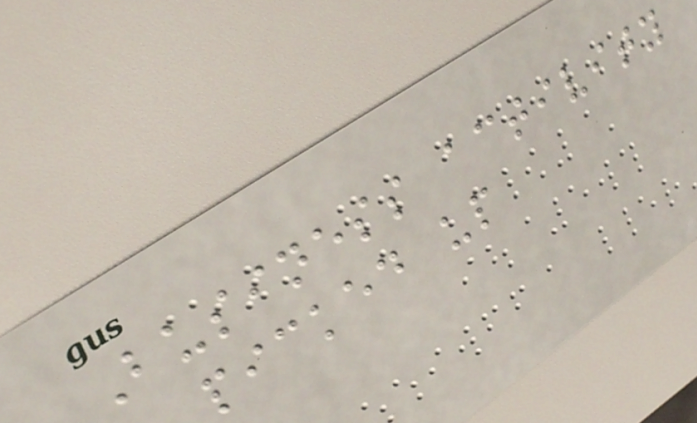Business activity
picked up
